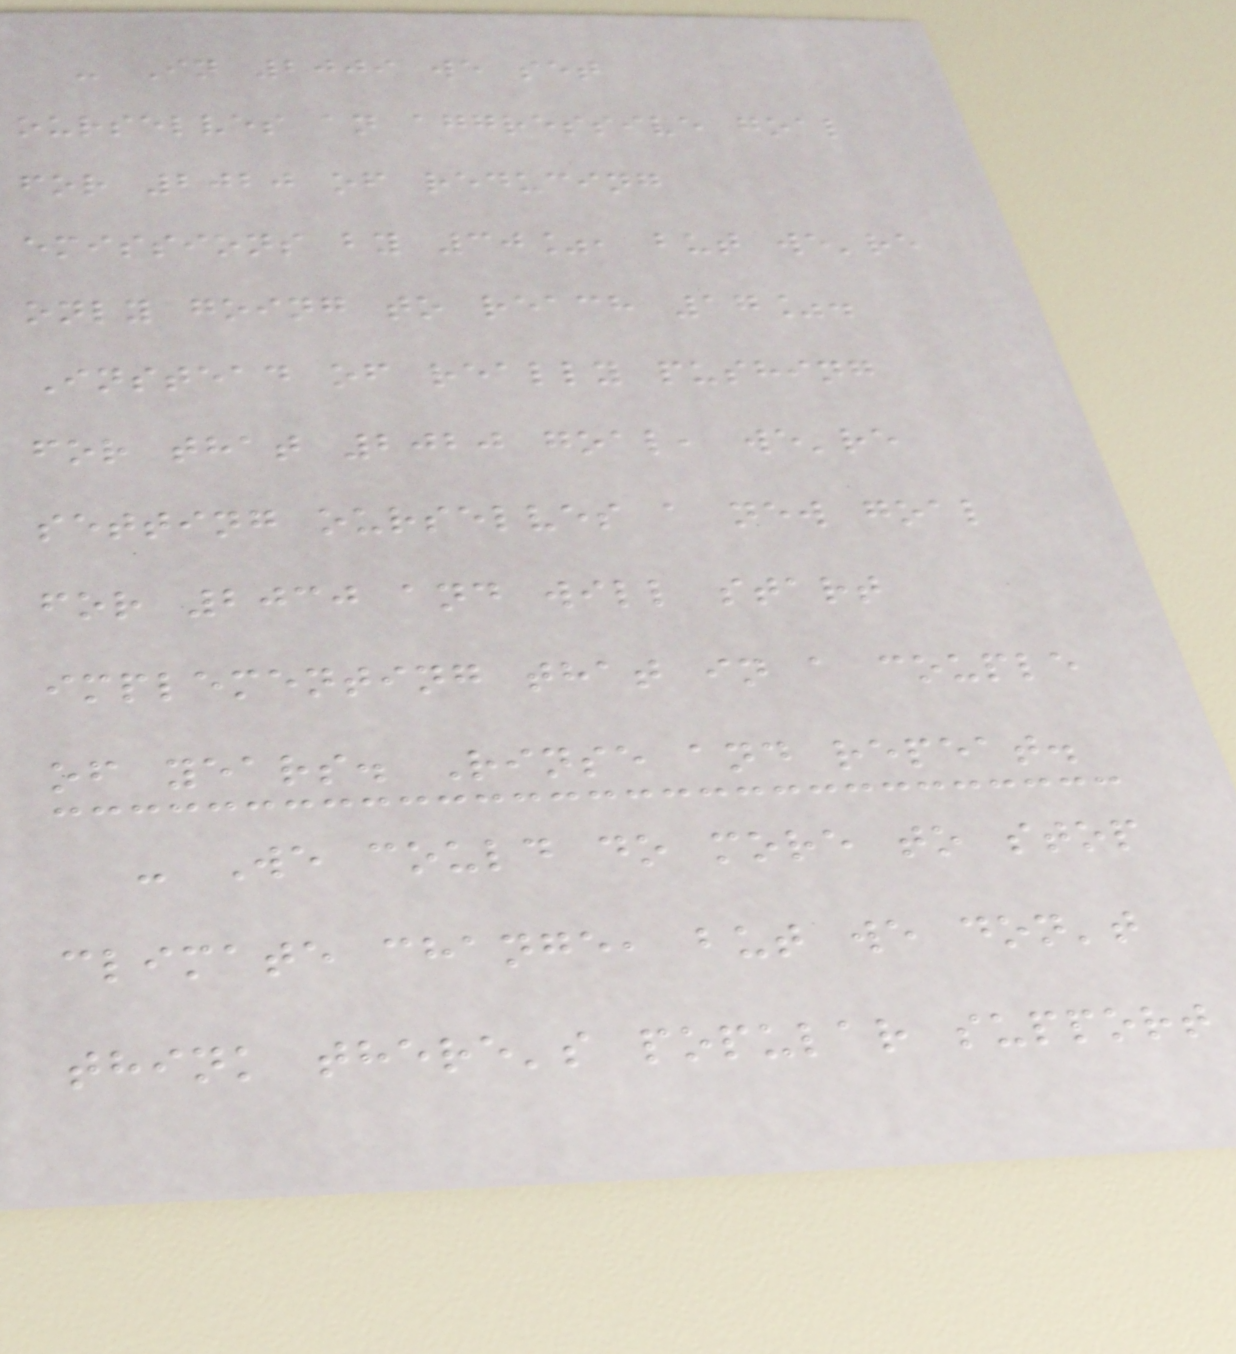- In 2009 we set
ourselves an aggressive goal
for 2020 of reducing
emissions by 30%, but we're
only going to reach 17%.
Instead of really pushing
for that 2020 goal, we're
setting ourselves a new goal
for 2030 and will start
implementing that in a couple
of years. Rinse and repeat.
- We could do more to stop
climate change, but we don't
think there's popular support
